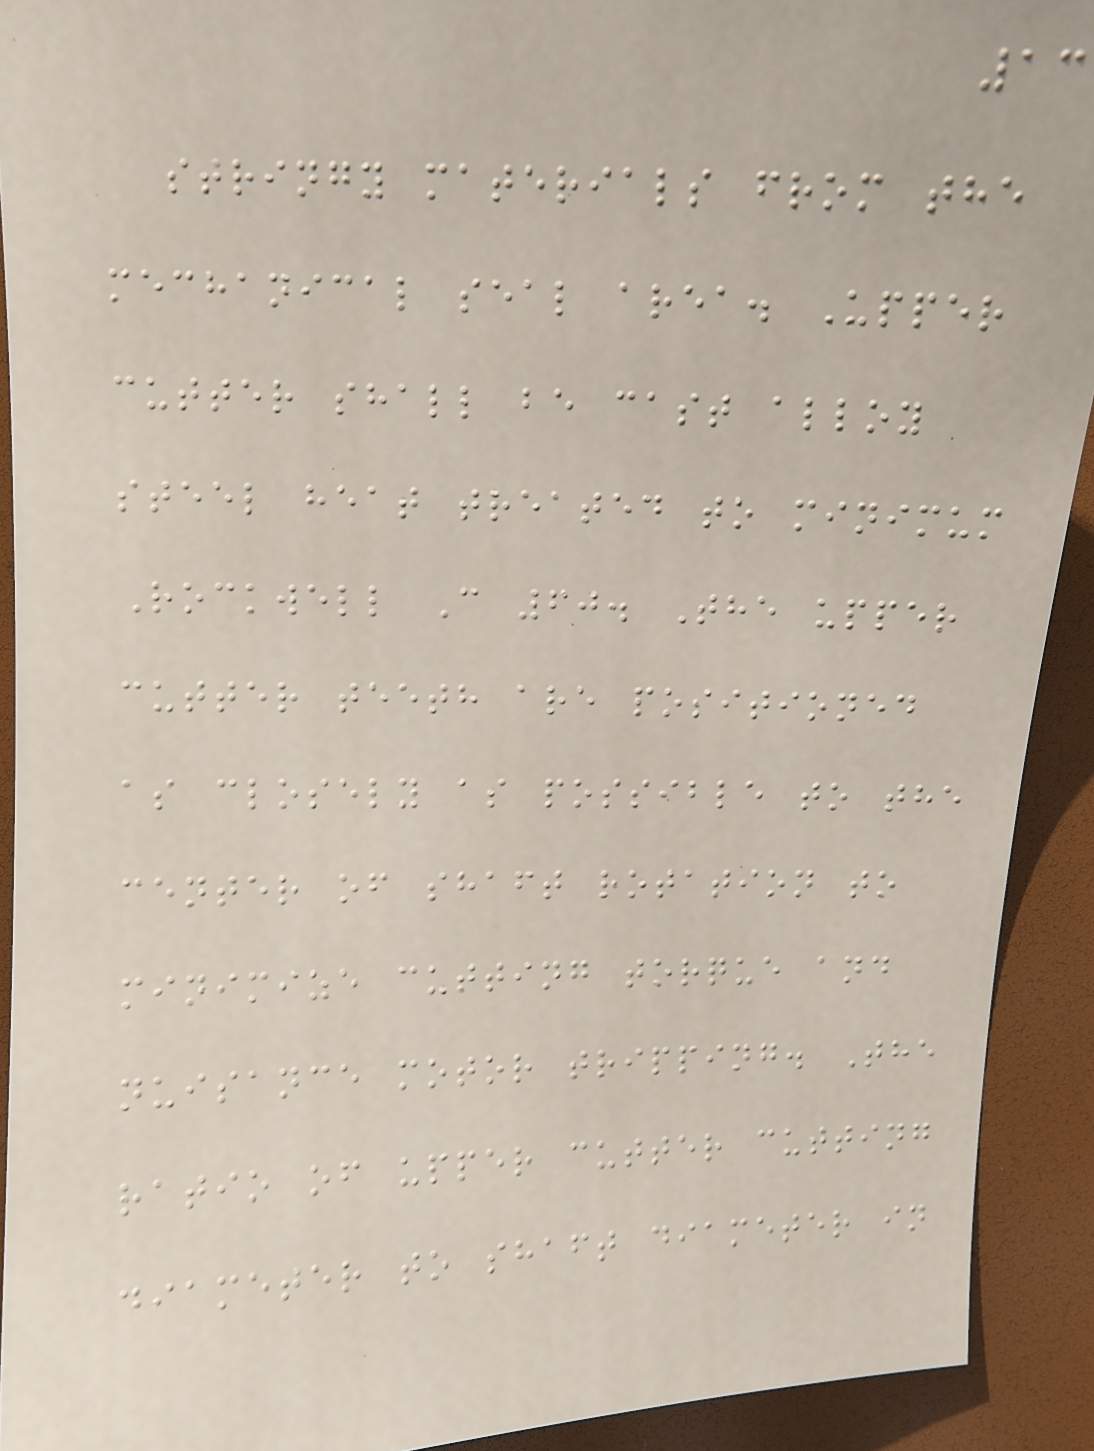13
stringy materials from the
mechanical seal area. Upper
cutter shall be cast alloy
steel heat treated to minimum
Rockwell C 60. The upper
cutter teeth are positioned
as closely as possible to the
center of shaft rotation to
minimize cutting torque and
nuisance motor tripping. The
ratio of upper cutter cutting
diameter to shaft diameter in
